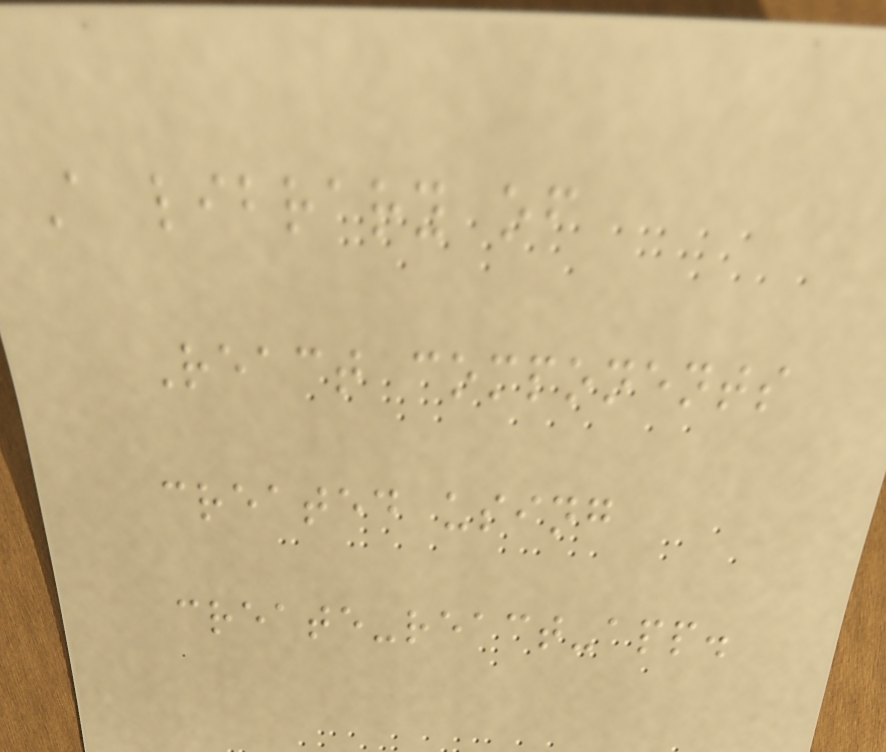A library of
React components
created using
create-react-app.
